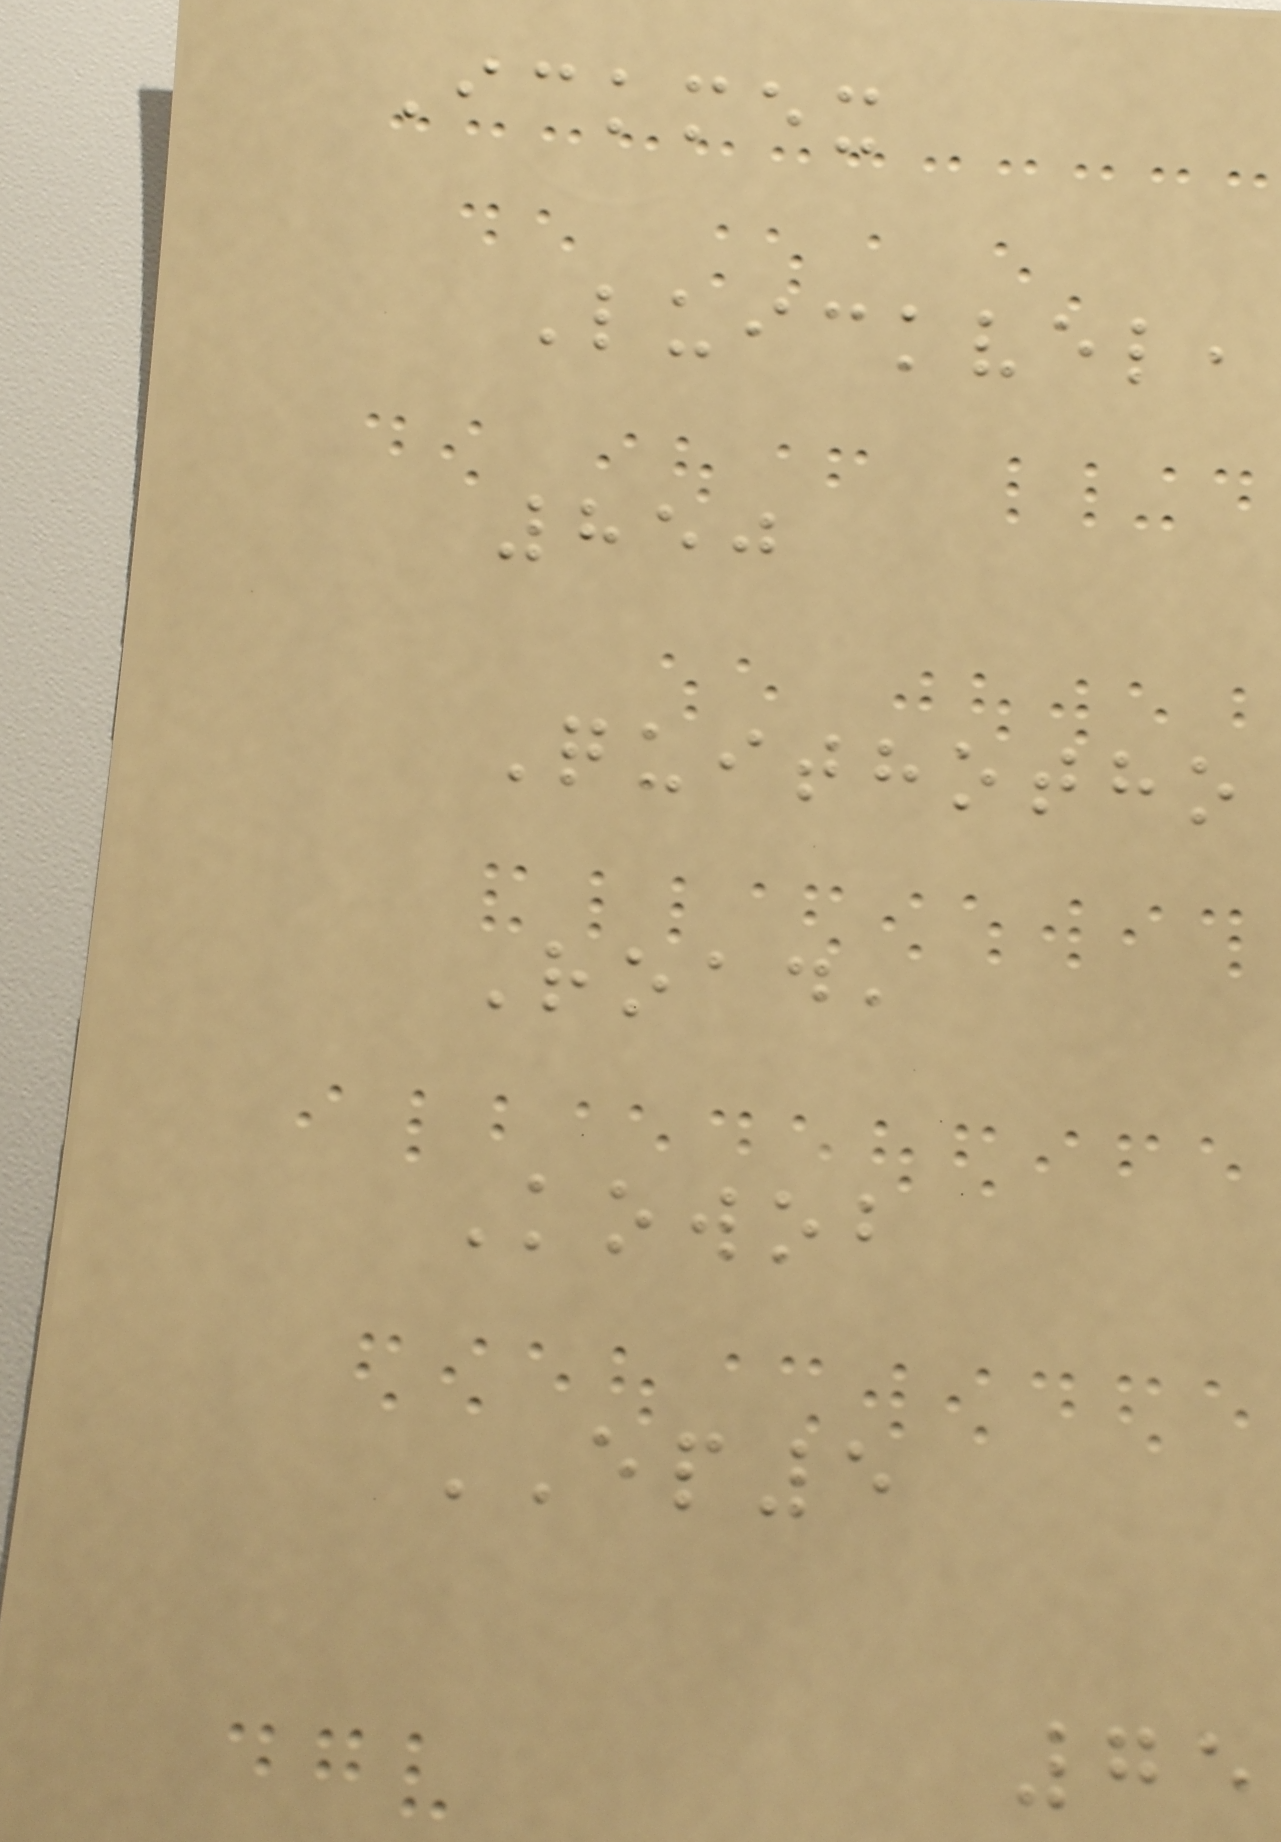Ickmex
Luickvel,
850
Quithotho
Road,
Kowob
EP5
75
